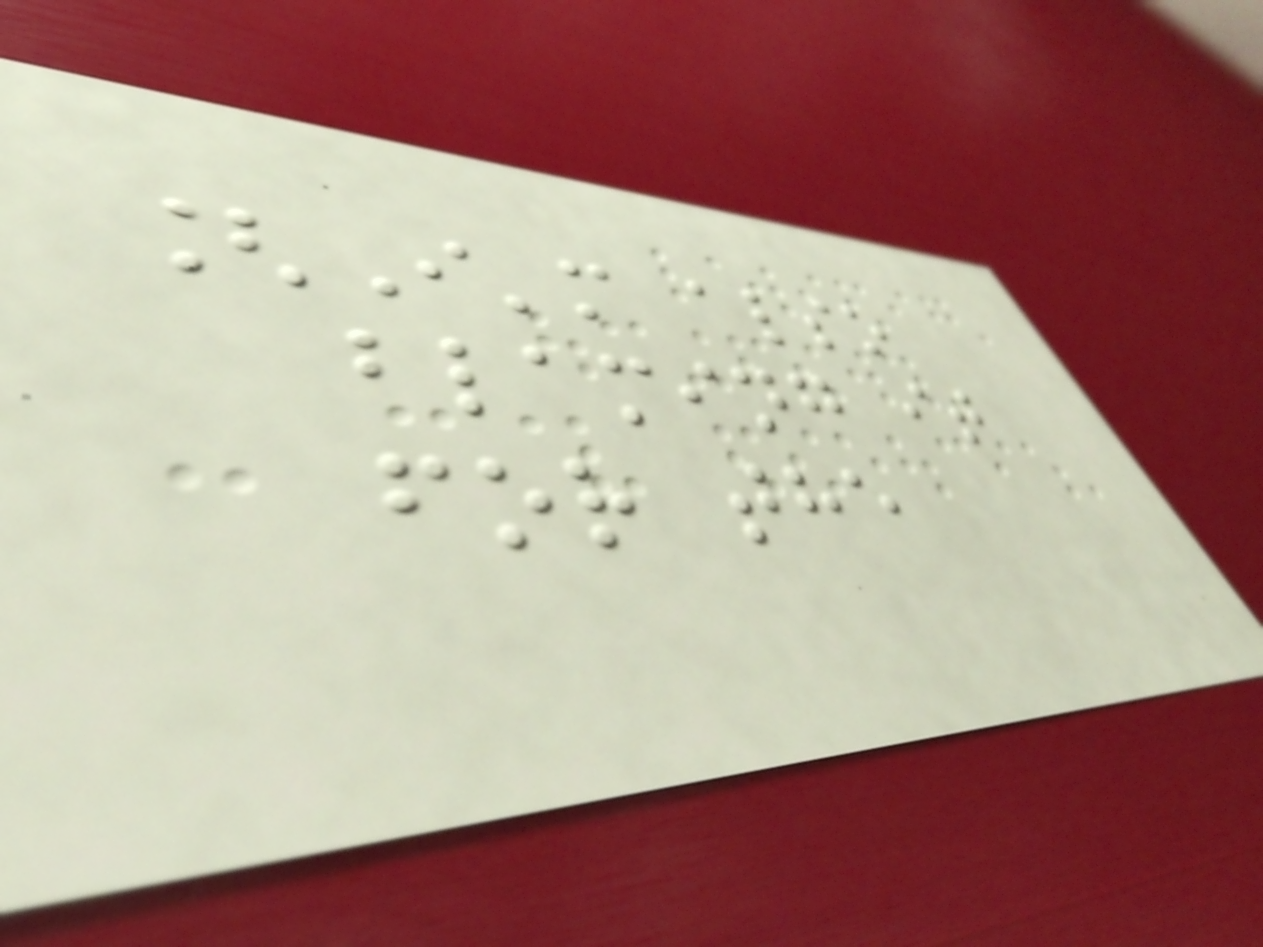[I'm also
blaming it
for the
